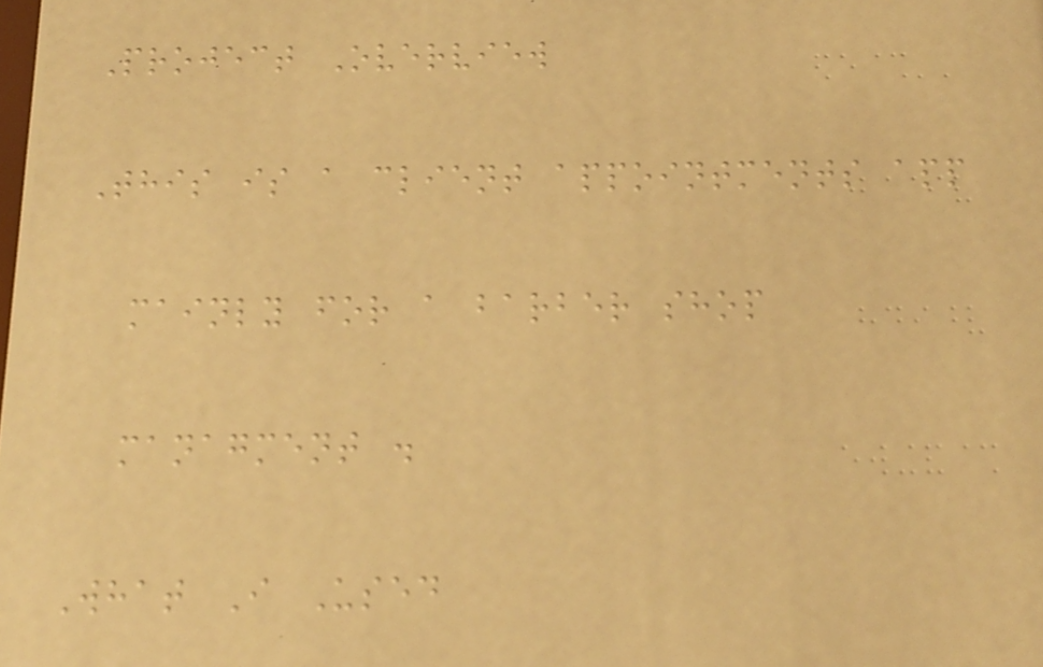Project Overview
This is a client appointments app
mainly for a barber shop
managment .
What I Used
